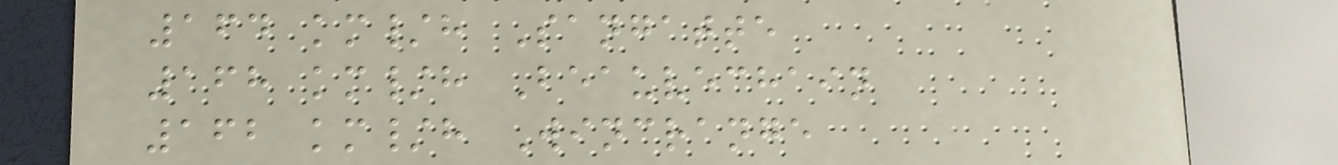164 km/h Sangatte
168 km/h Beauvechain
162 km/h Wincrange
